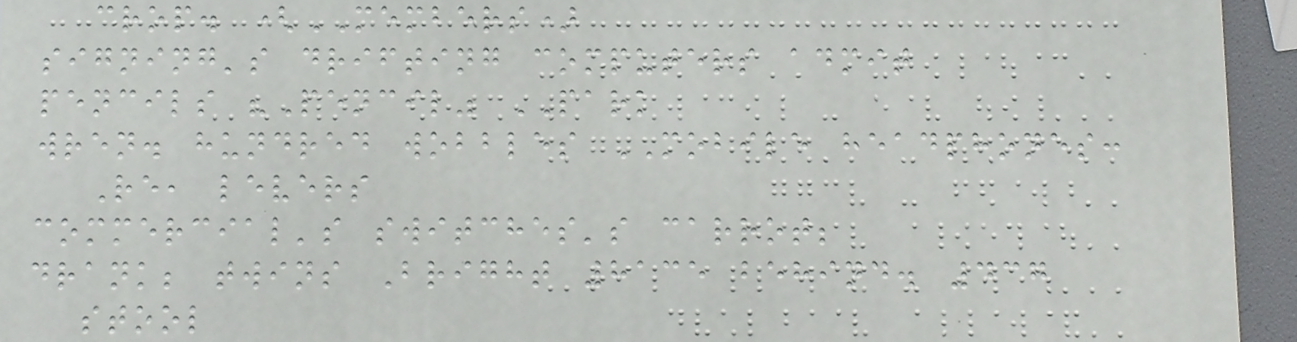crop. (MEMBERS)
signing's drifting computers admit
pencils "Pencil" PARK
wren. hundred wobbles MOBILE headphones:
Re, levers
commercial's switches's carrot;
drank; twins Bright 8135 behind. 437
stool
